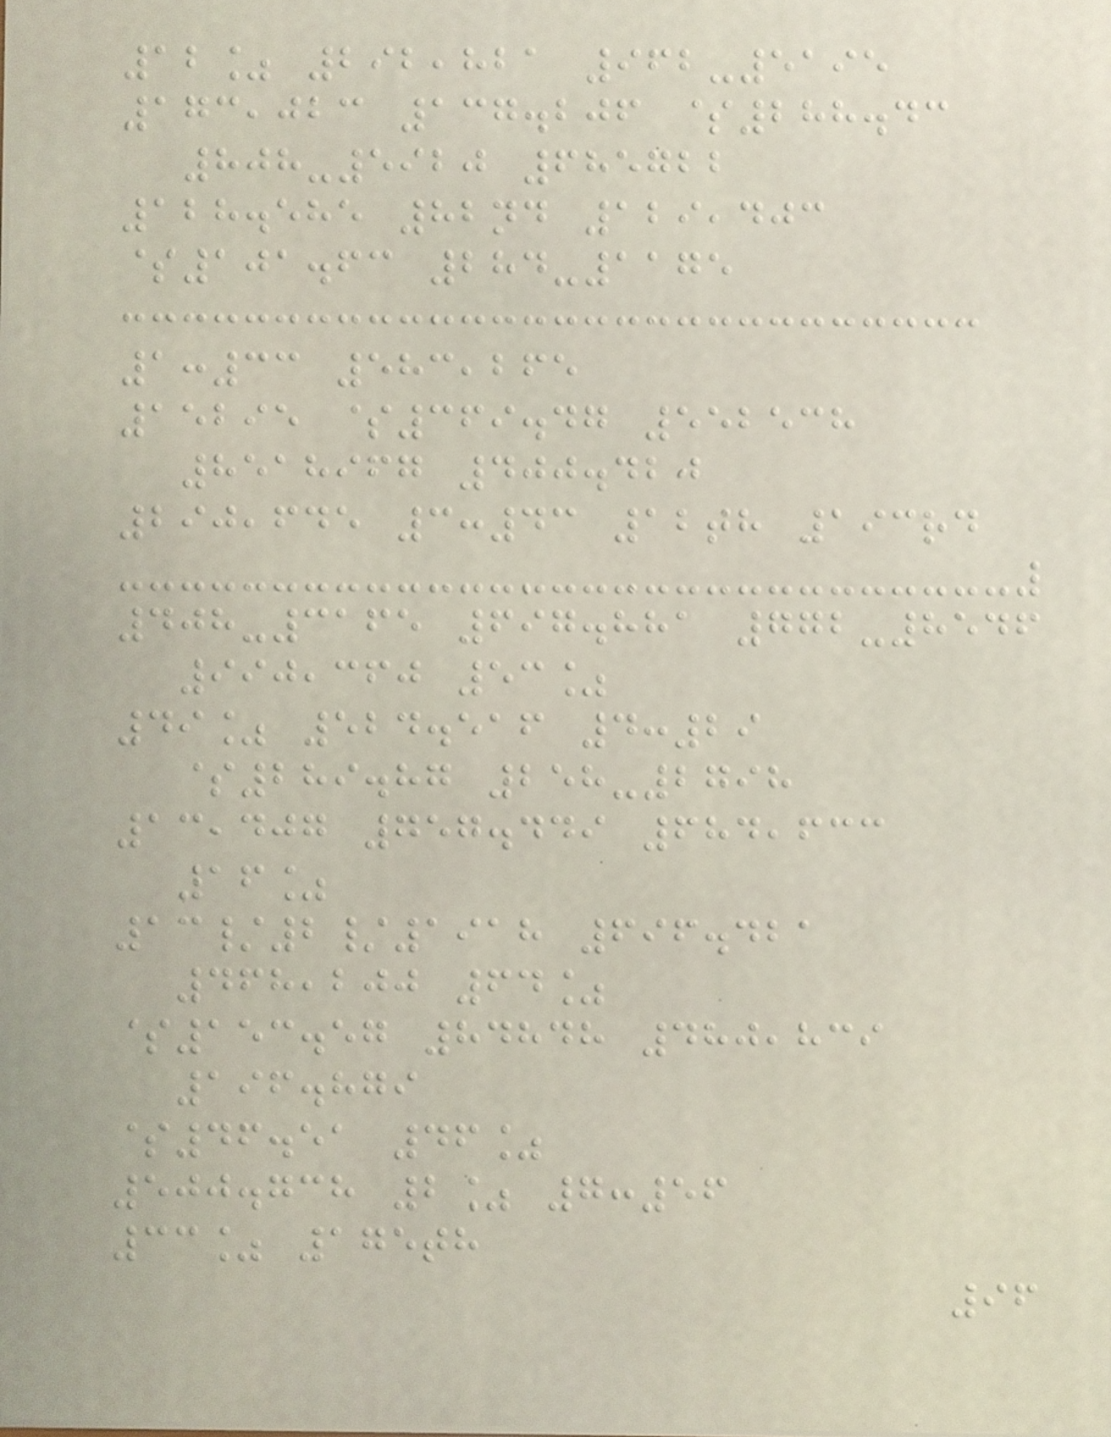12% 292,821 962-5195
173,023 137.206 $288.43
808-5920 685722
128.585 82nd 129,403
$101.63 284-1175
1:33 583,265
15295 $369.47 552538
8518967 400.420
290,645 3:43 12th 193rd
408-3165 697.881 772-8546
990,360 53%
49% 524.516 4:29
$289.87 258-2798
13,407 757.449 684,633
16%
13/2/1918 696.421
468,200 64%
$153.57 84848 480,839
196.879
$46.51 46%
500.738 2% 7:56
33% 175th
96
